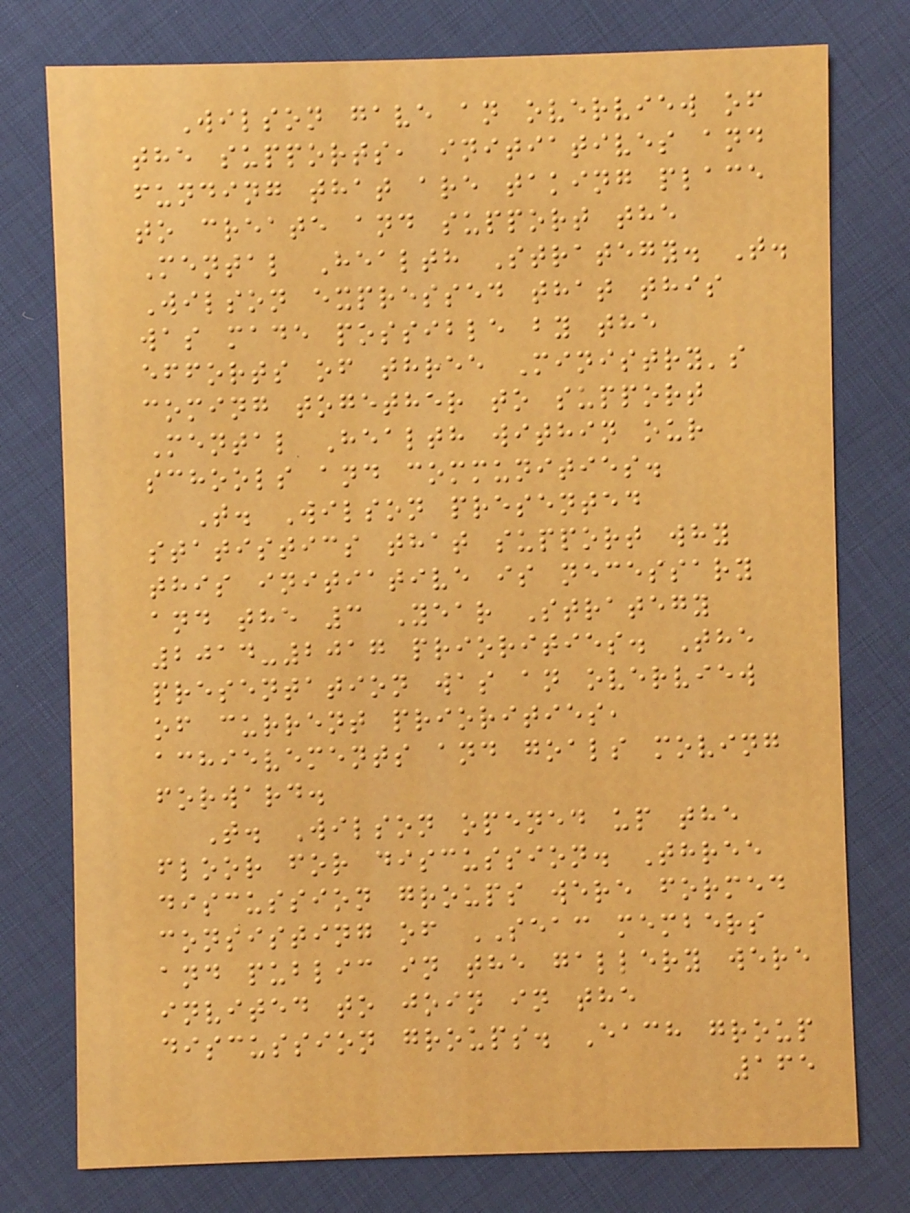Wilson gave an overview of
the supports, initiatives and
funding that are taking place
to create and support the
Mental Health Strategy. T.
Wilson expressed that this
was made possible by the
efforts of three Ministry's
coming together to support
Mental Health within our
schools and communities.
T. Wilson presented
statistics that support why
this initiative is necessary
and the 3 Year Strategy
2014-2017 priorities. The
presentation was an overview
of current priorities,
achievements and goals moving
forward.
T. Wilson opened up the
floor for discussion. Three
discussion groups were formed
consisting of SEAC members
and public in the gallery were
invited to join in the
discussion groups. Each group
165
